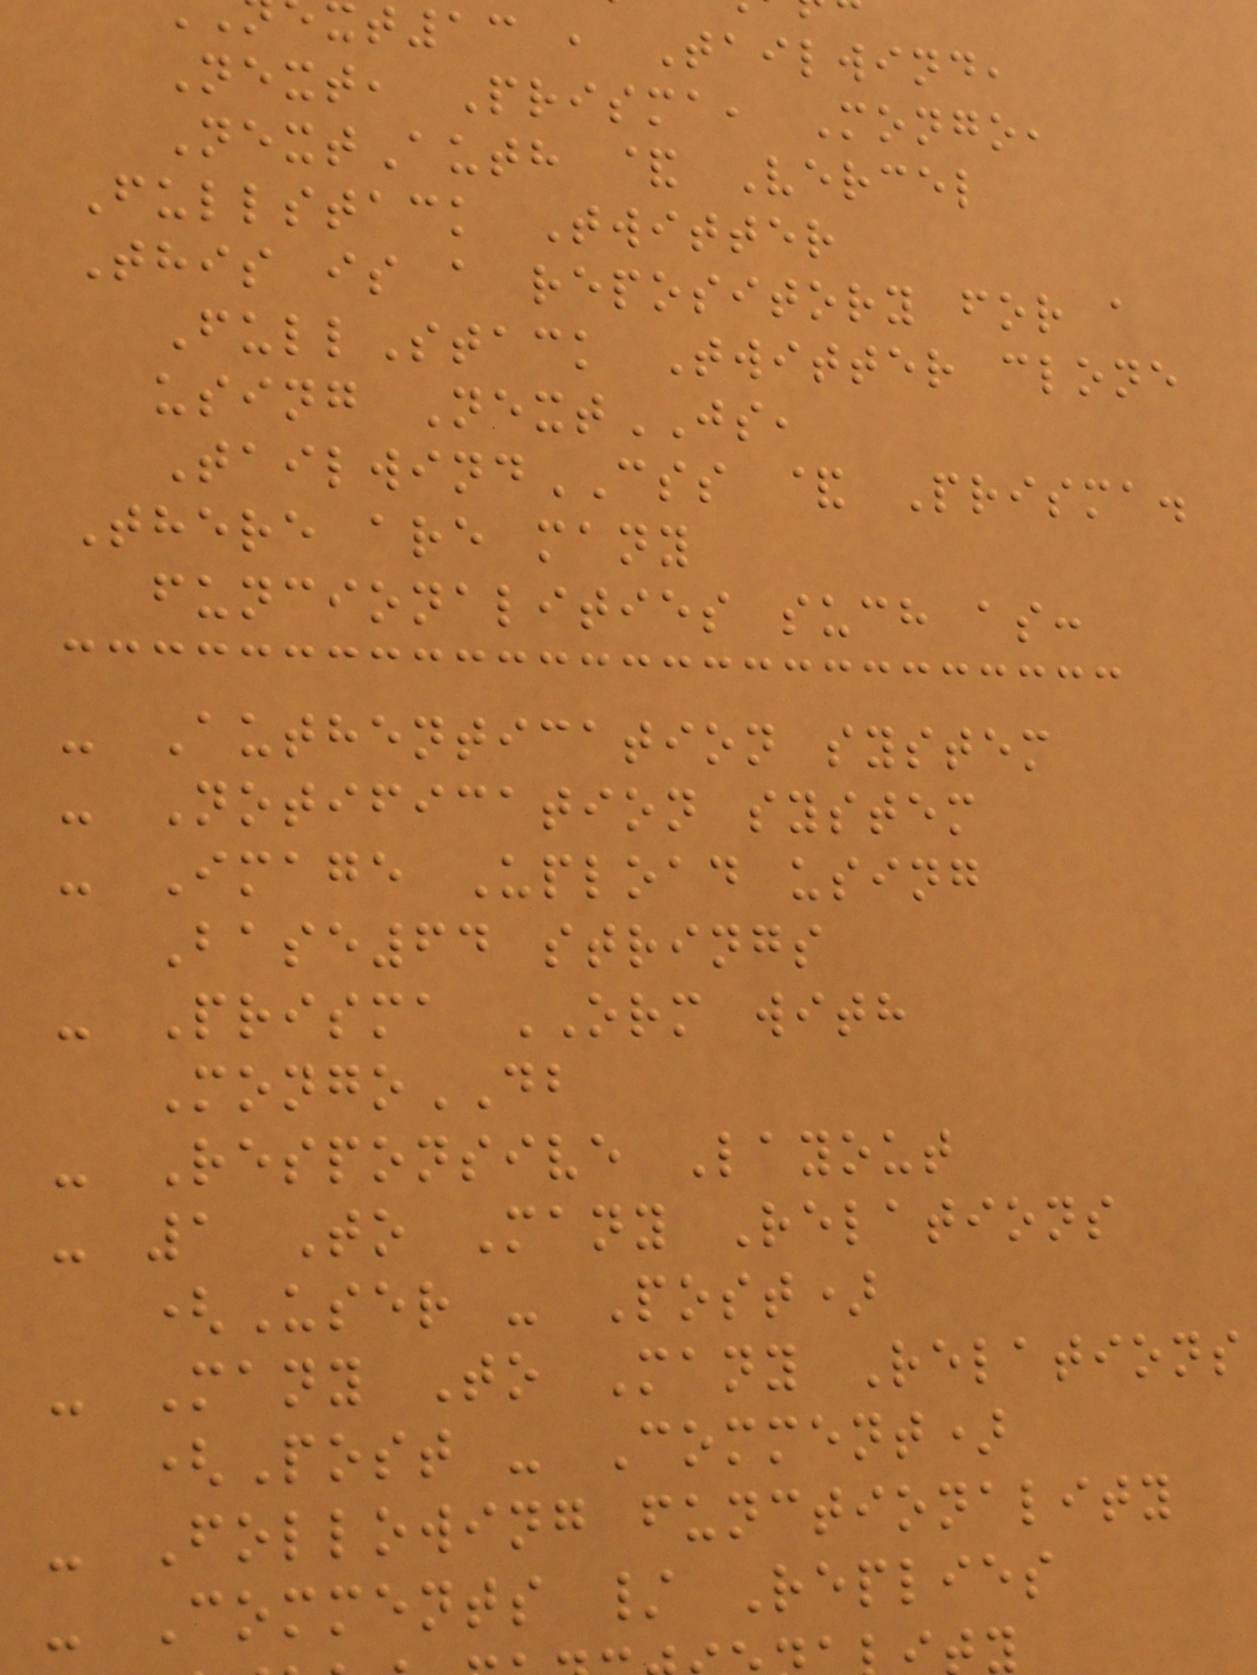t13 , Tailwind,
Next, Prisma, Mongo,
NextAuth & Vercel
Fullstack Twitter
This is a repository for a
FullStack Twitter clone
using NextJS,
TailwindCSS & Prisma.
There are many
funcionalities such as:
- Authentication system
- Notification system
- Image Upload using
Base64 strings
- Prisma ORM with
MongoDB
- Responsive Layout
- 1 To Many Relations
(User - Post)
- Many To Many Relations
(Post - Comment)
- Following functionality
- Comments / Replies
